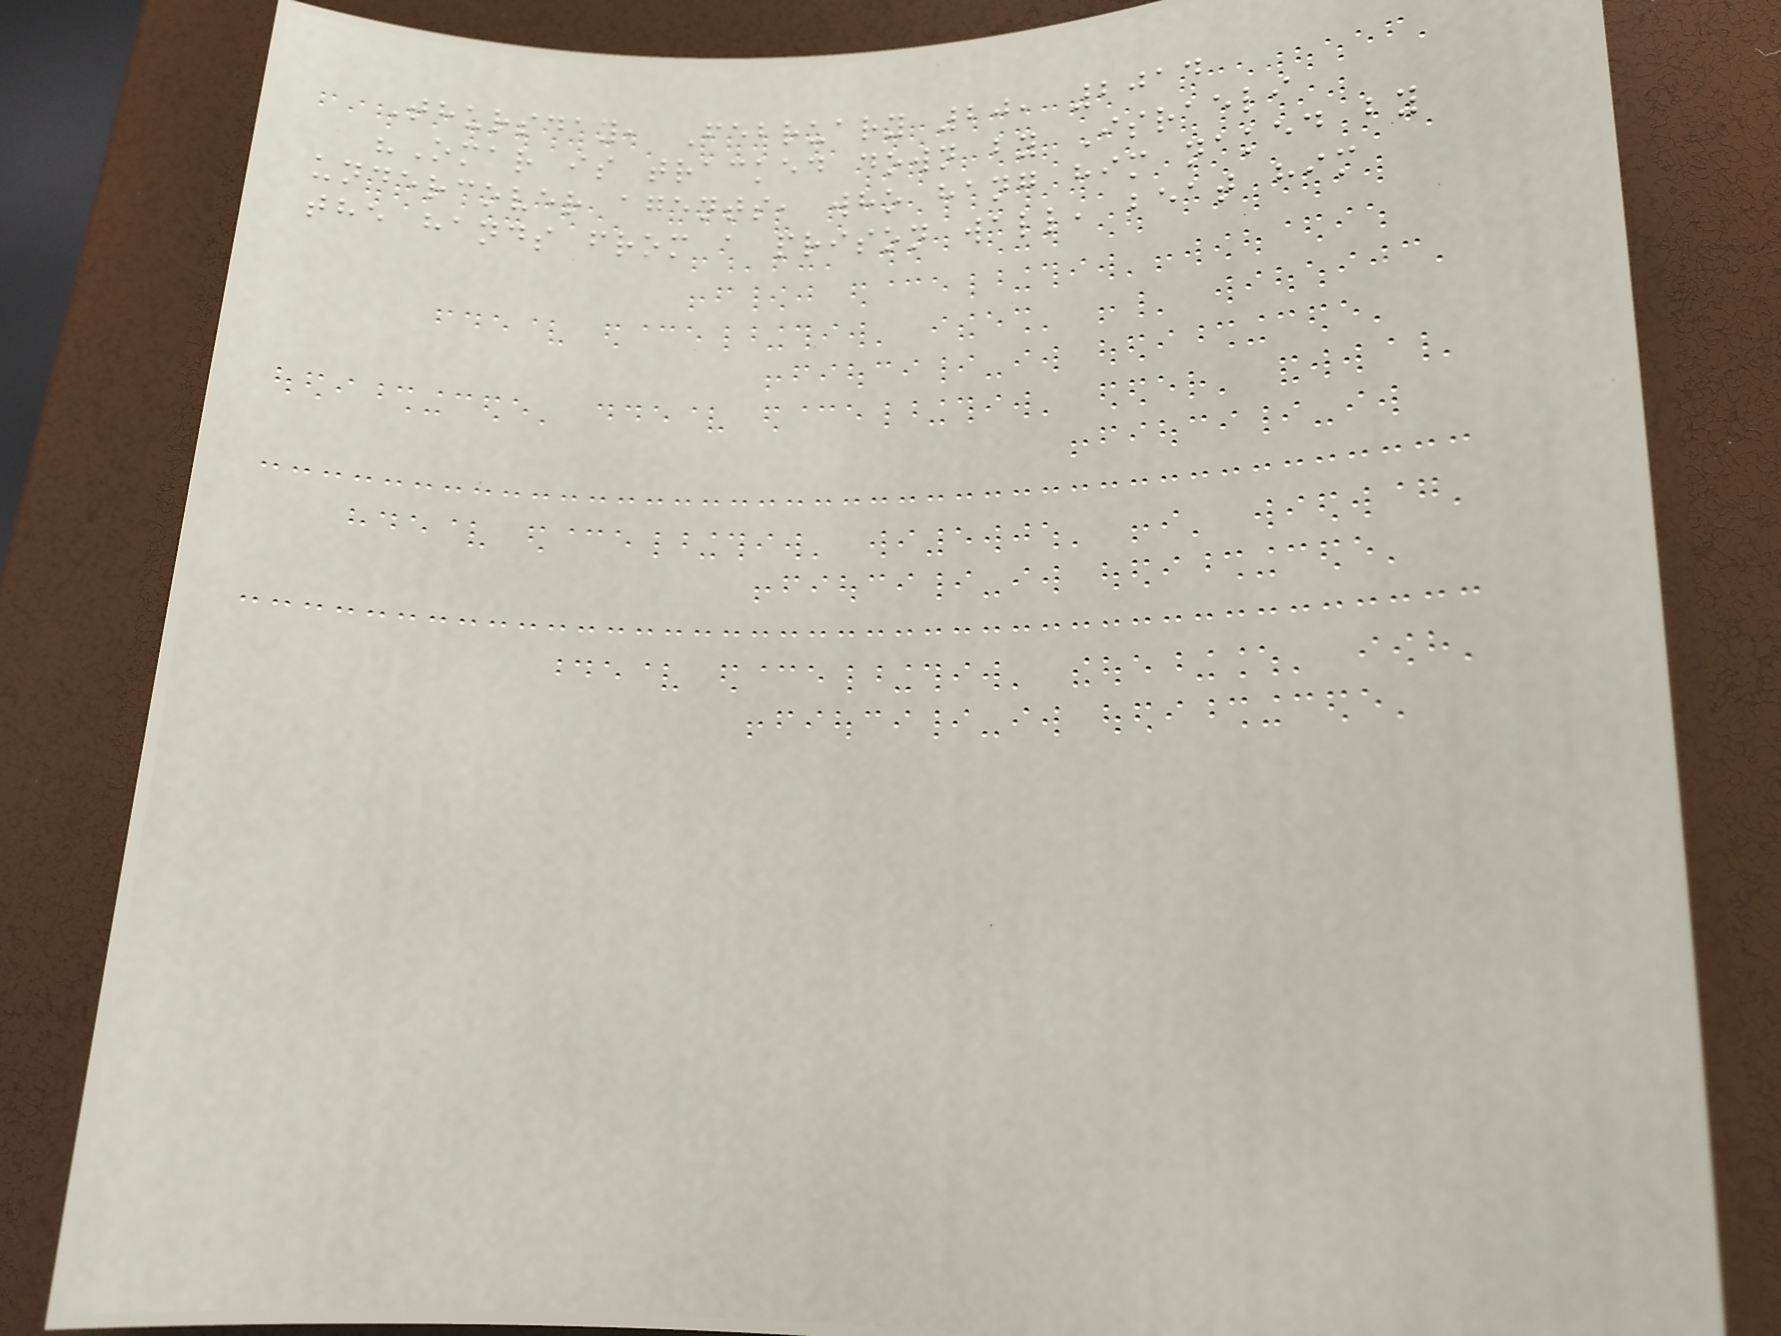Thursday, February 20, 2014
"Omar is tracked down by Israeli
undercover agents, who hang him naked by
the hands from a prison wall, beat him
